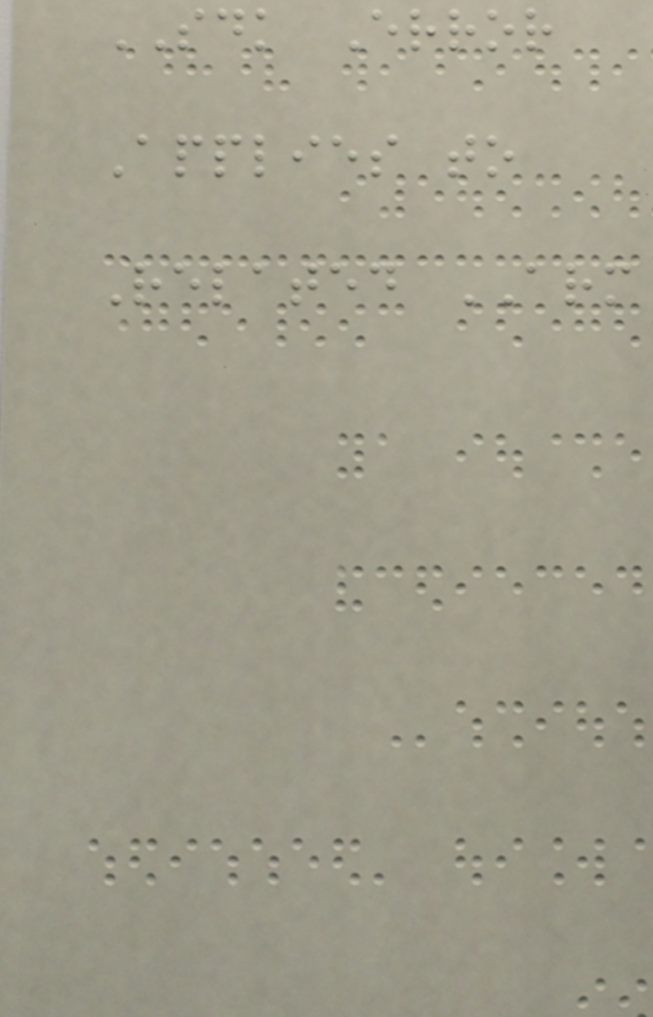SDK Error
Applies to
Related ARM
